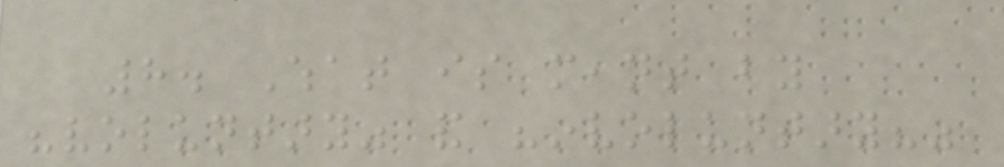8. What is meant by
"voluntary" and "involuntary?"
